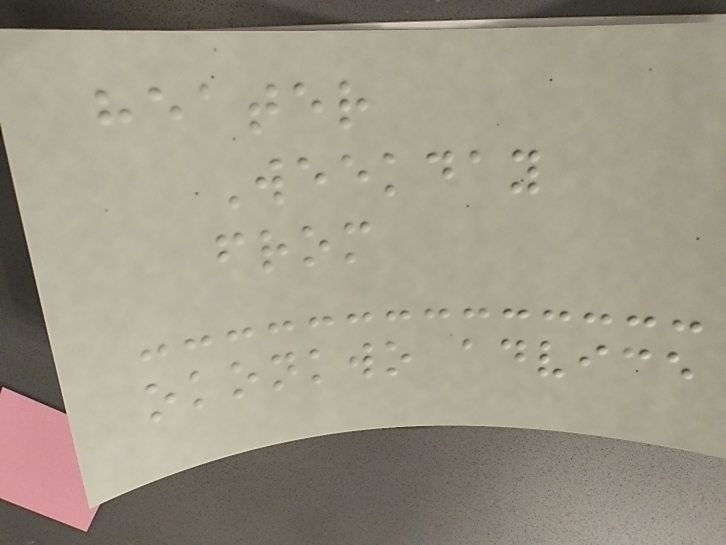heater
Weekday
from
okonkwo advice
